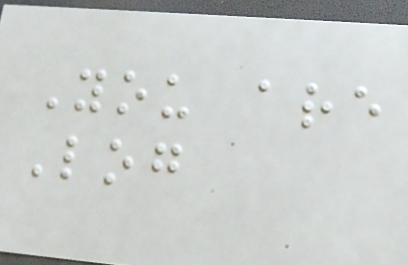You are
Log
